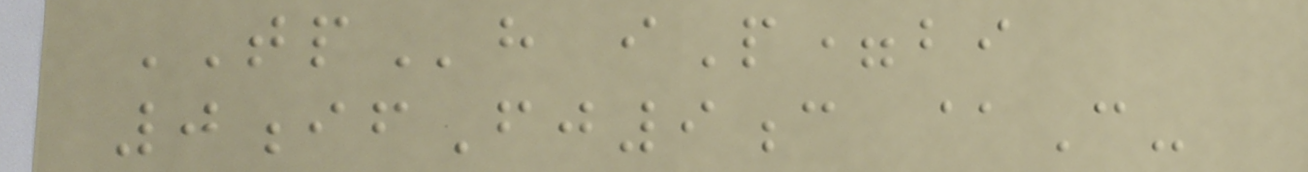TPh iP=bi
0ifFj9c @C-
